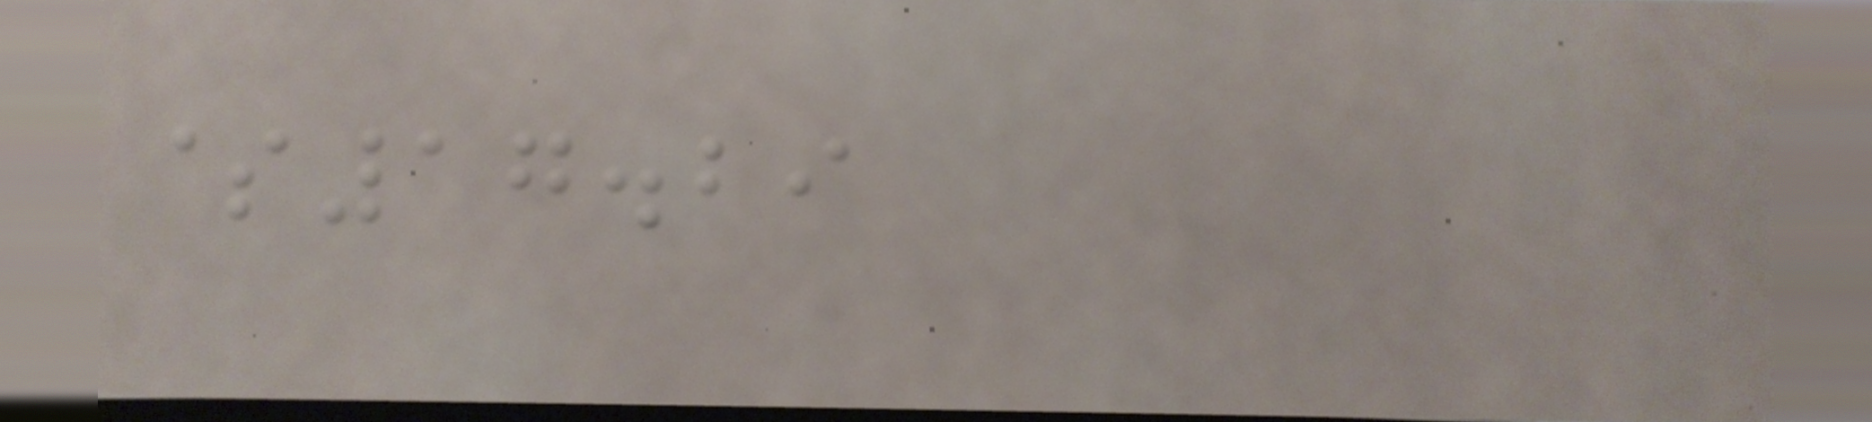$17.29
